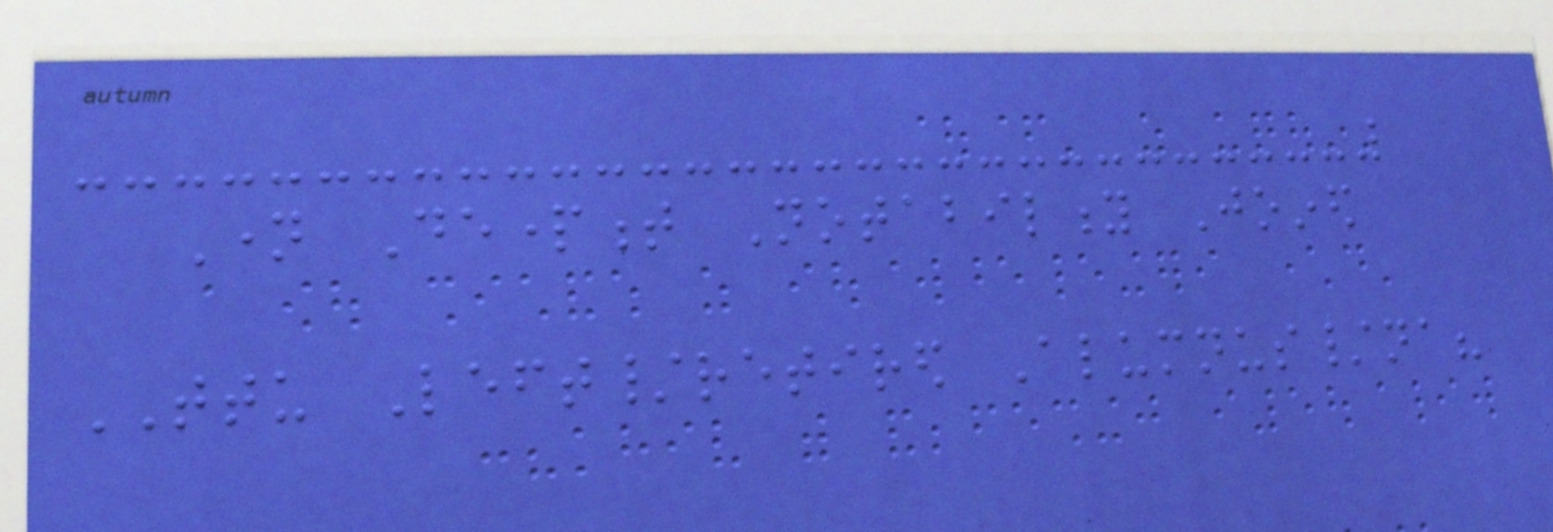Name Department Notability Joined
TTU Left/retired Alumnus/na?
